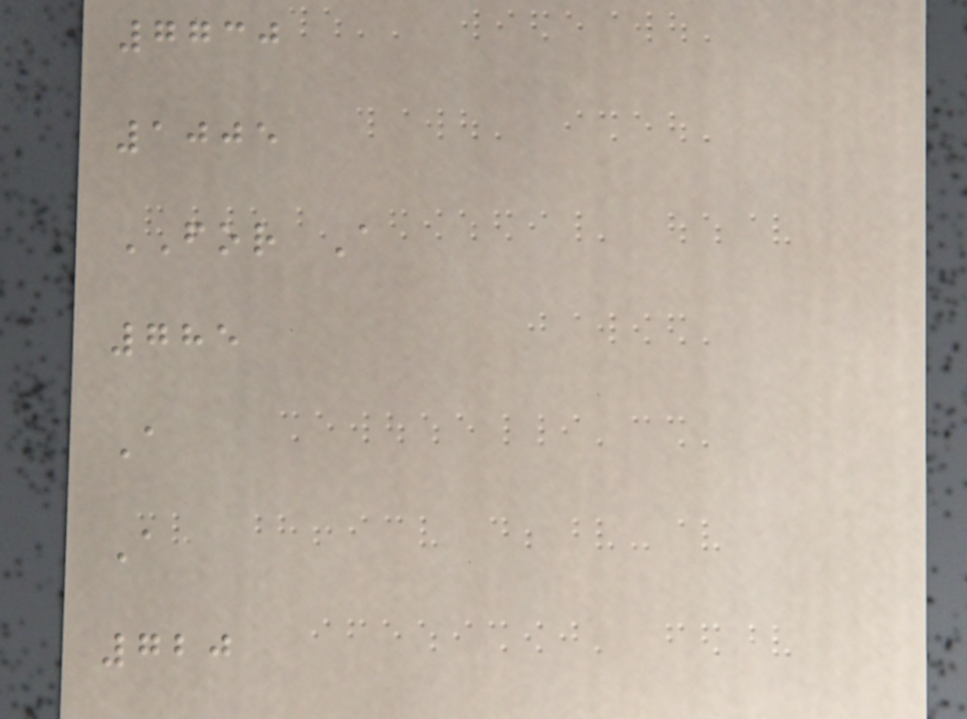7730
1005
FOR A
785
A
A
720
